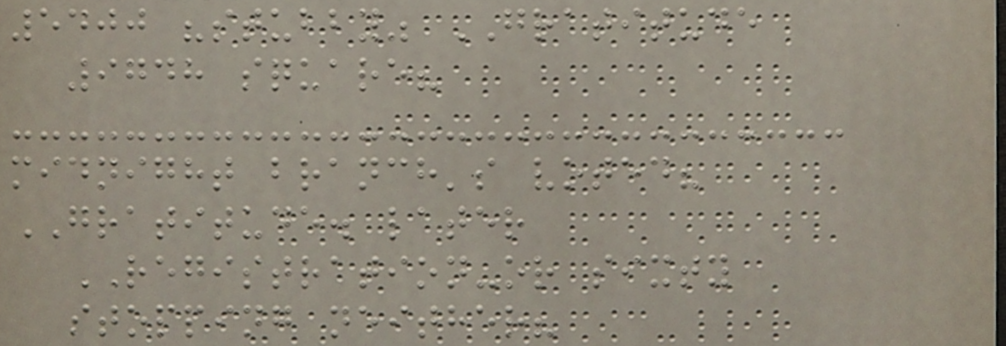5400 "stubby" GRATITUDE
9748 square?
midnight branch's voted?
GRATITUDE. later
REGISTRATION-or sixty
stopping neither?
